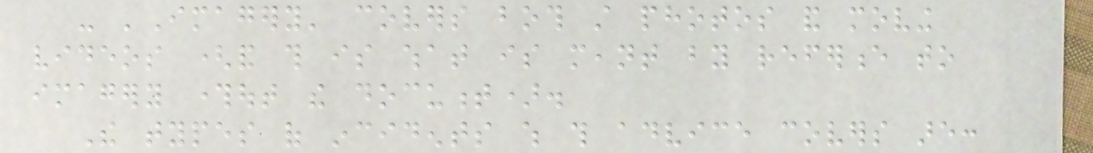- 'Imagery' covers both still photos and moving
videos (and this is what is meant by reference to
imagery throughout the document).
The types of incidents which this advice covers are:
